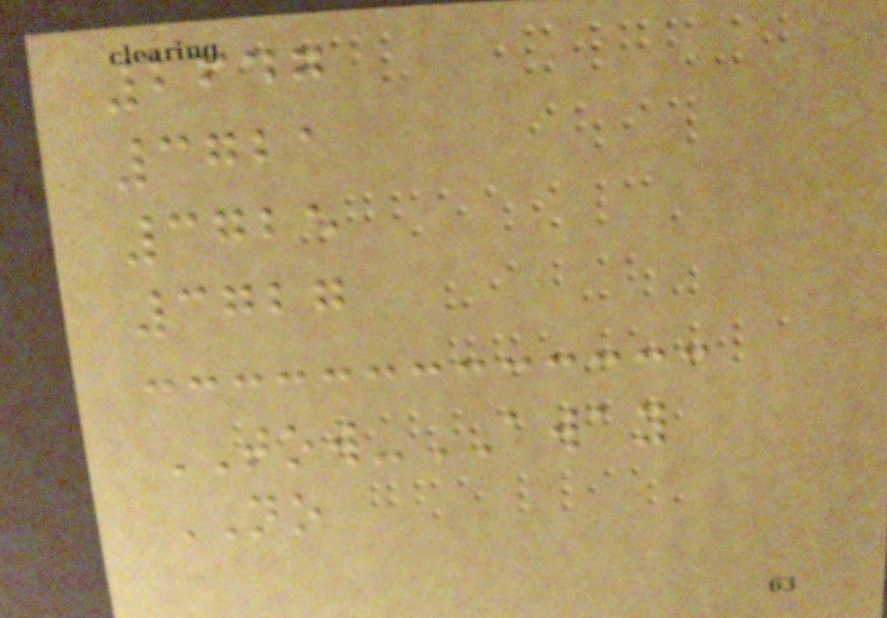2647
3721
3725
3727
TOW-AWAY
NO
